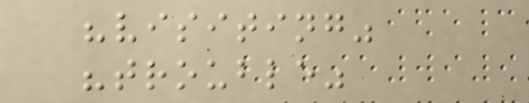"visiting"
"trouble"
